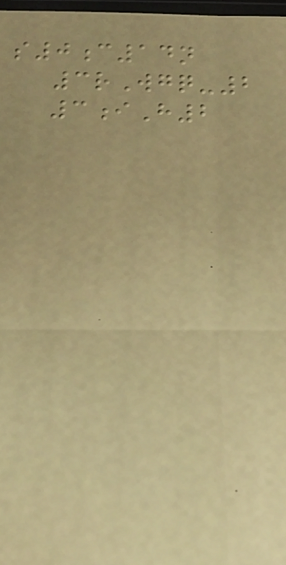s0c14n
3rWgq-2
3iH2
